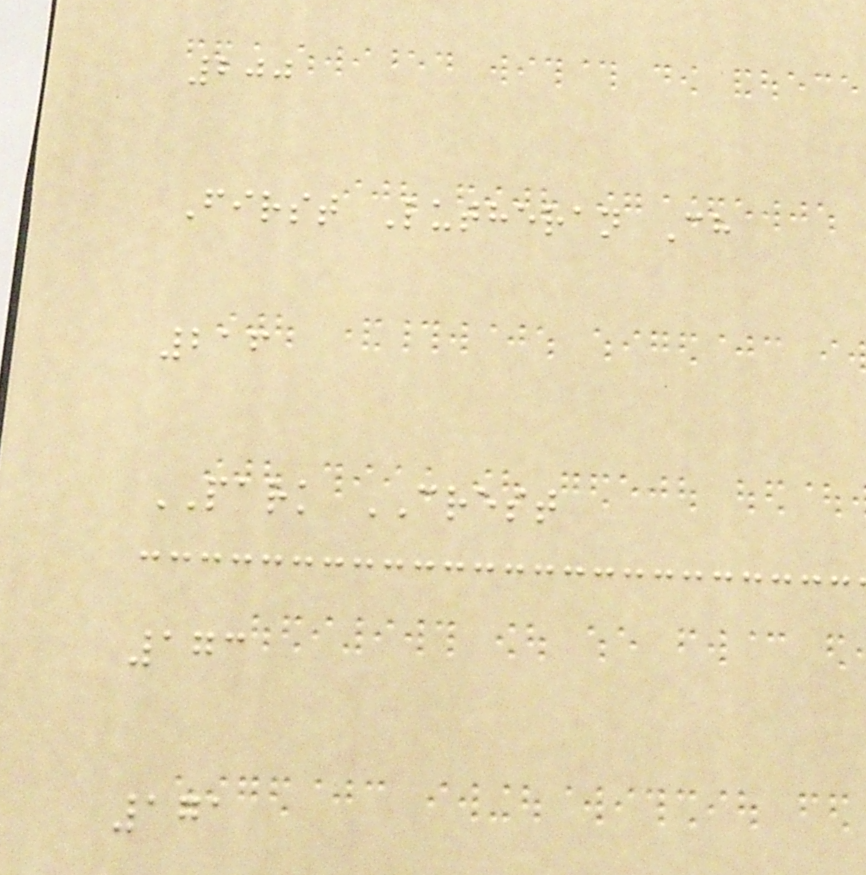200
First Lutheran Ch
216
PARK CREST
173
171
